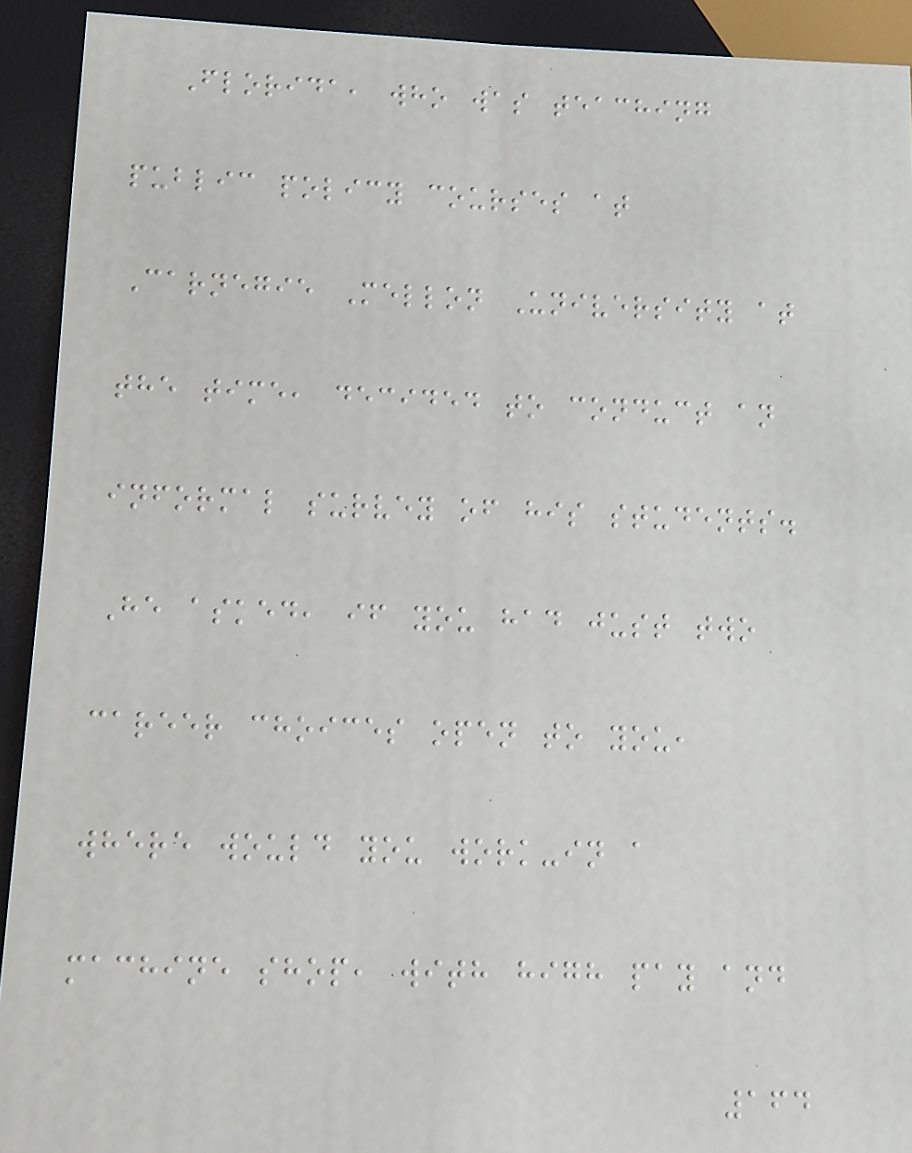Florida, who was teaching
public policy courses at
Carnegie Mellon University at
the time, decided to conduct an
informal survey of his students.
He asked, if you had just two
career choices open to you,
where would you work-in a
machine shop, with high pay and
164
